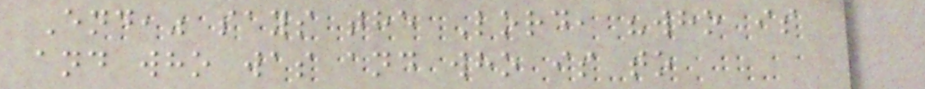End," says the Lord, "who is
and who was and who is to
